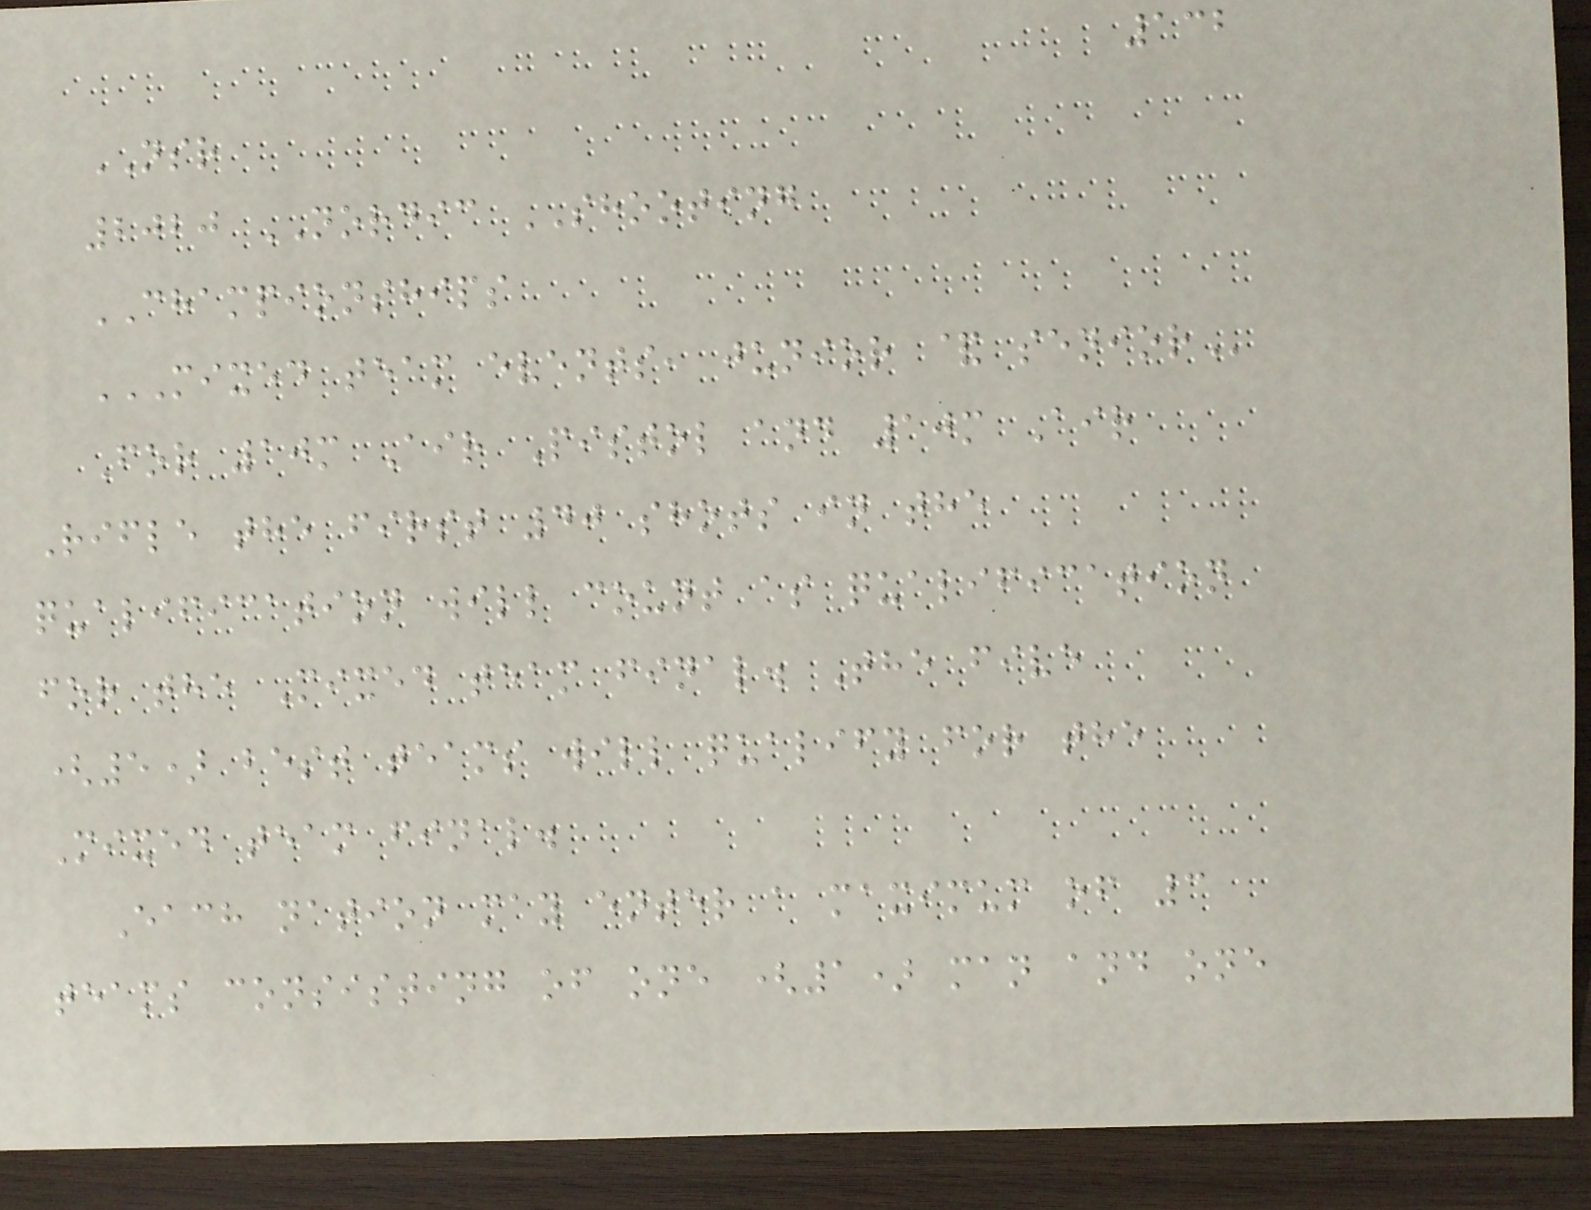132
NSR
2020 NORDIC SHOOTING
CHAMPIONSHIPS
MIXED TEAM EVENTS, JUNIOR & SENIOR
For 10m Air Pistol and 10m Air
Rifle the first 40 shots in the
qualification will count as qualification
for the Mixed team final. The five
(5) best teams will qualify for the
Mixed team final.
Each nation may enter a maximum of 3
teams consisting of one (1) man and one
